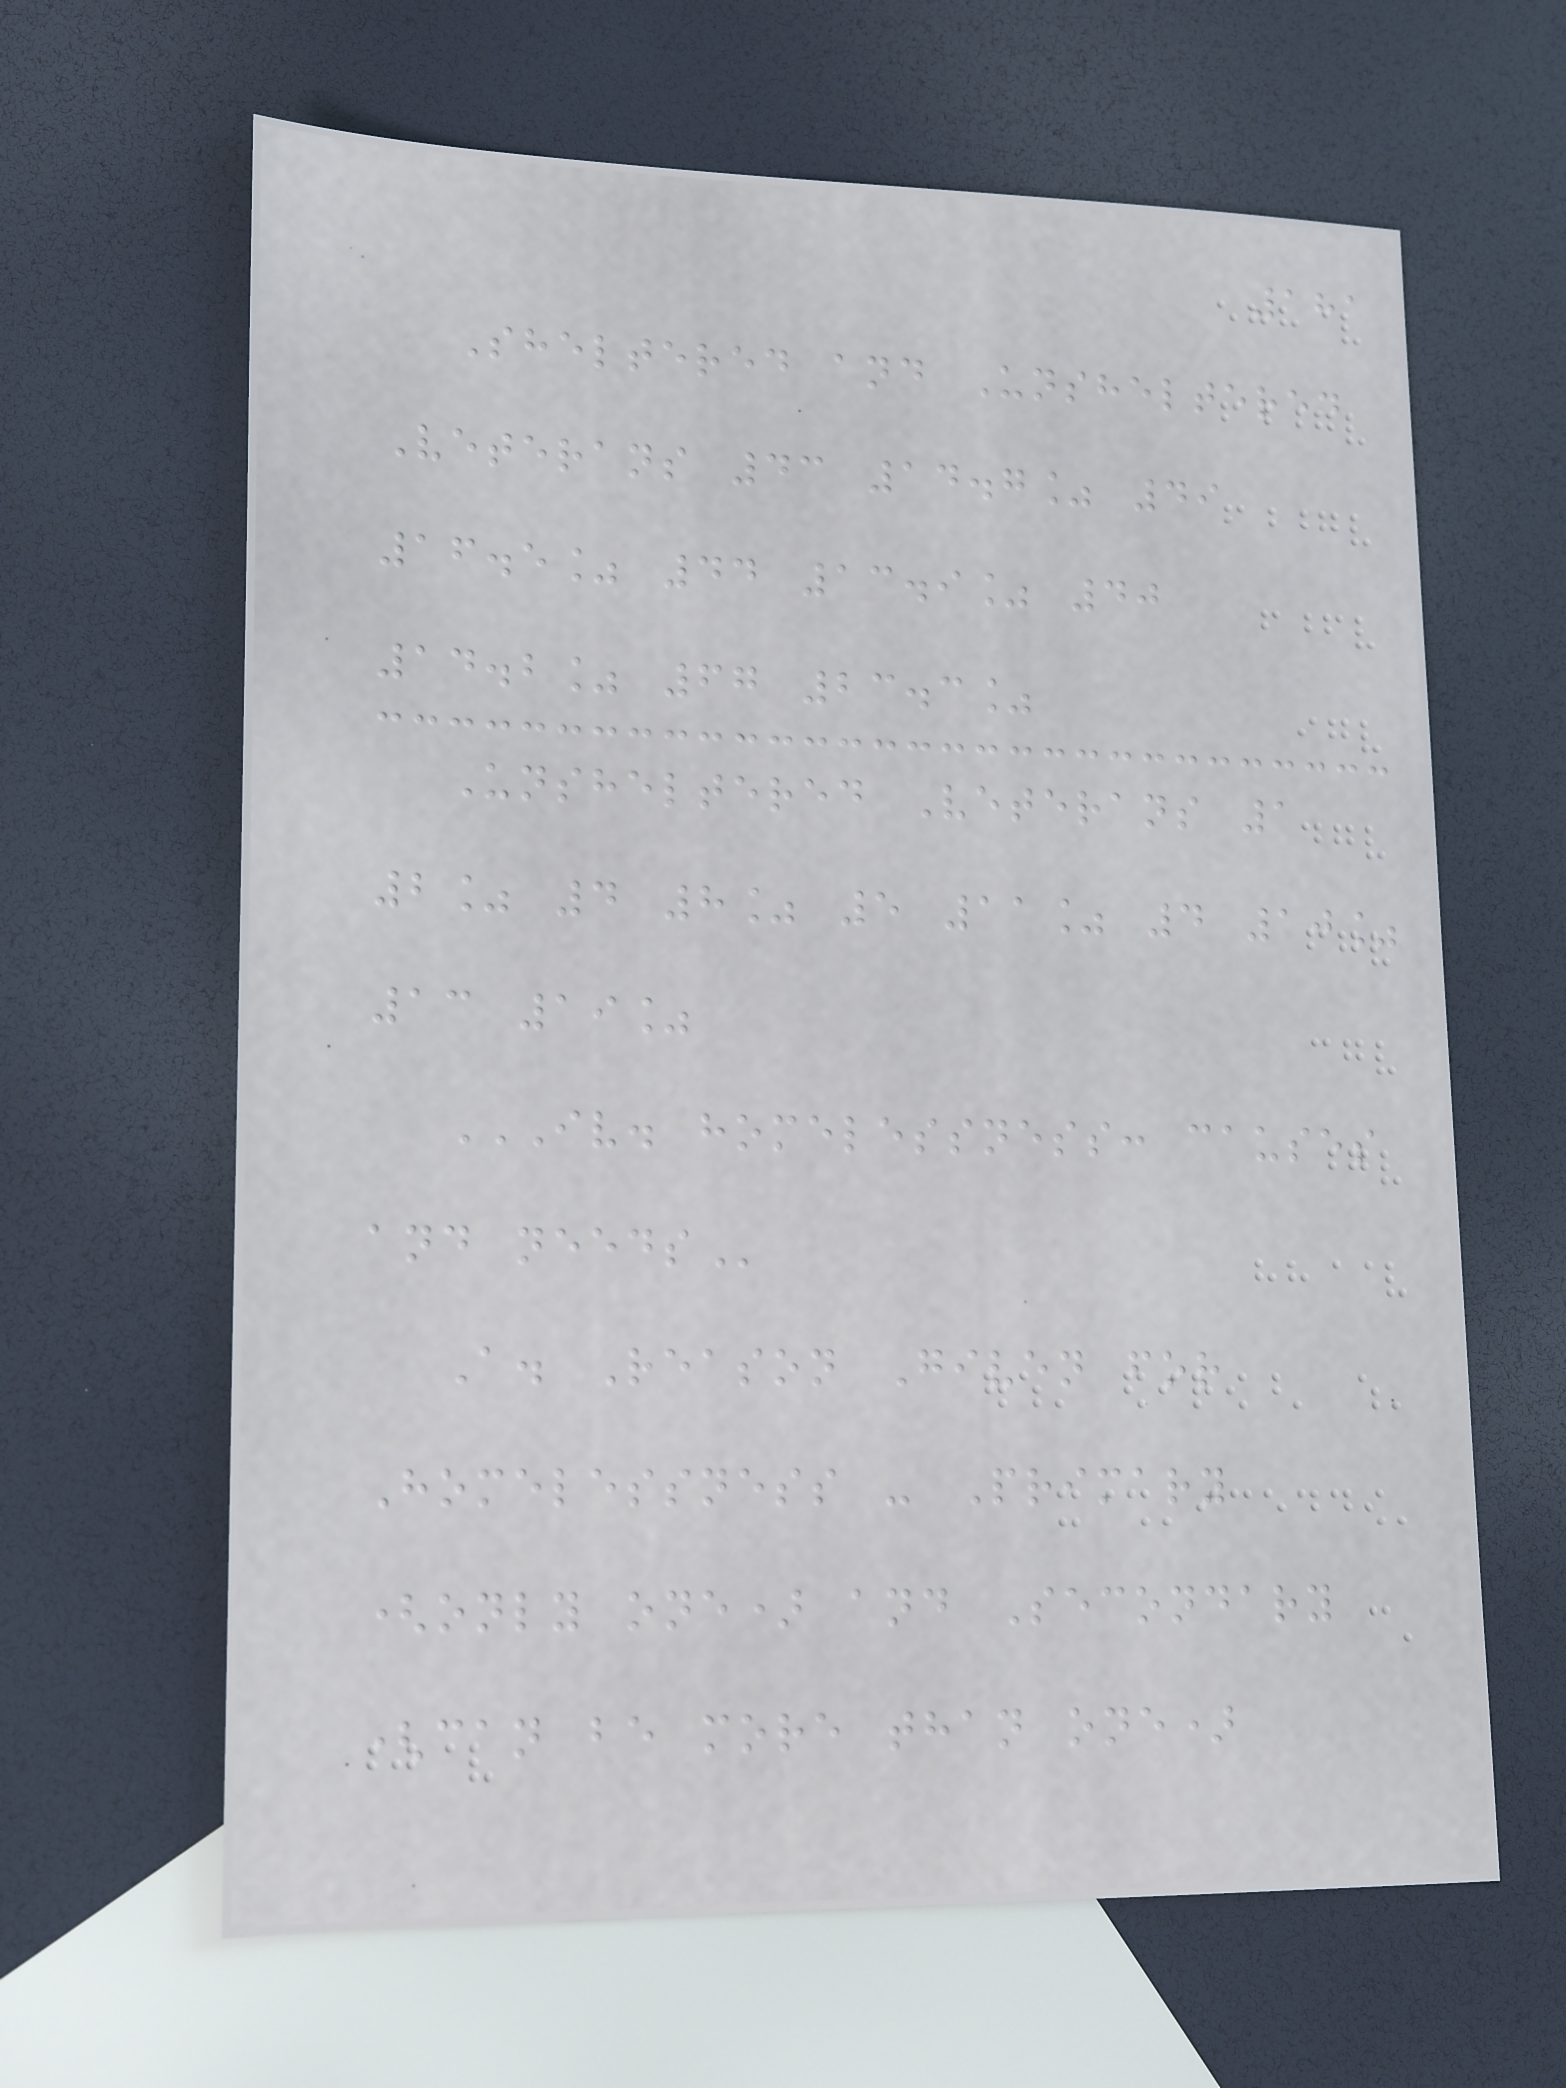181
Sheltered and Unsheltered
Veterans 43 14.7% 49
16.5% 44 13.9% 40
14.2% 67 23.3%
Unsheltered Veterans 1
2% 4 8% 5 11% 4 10%
13 19%
IV. HOMELESSNESS: CAUSES
AND NEEDS
A. Reason Given for
Homelessness - Primary
(only one) and Secondary
(can be more than one)
